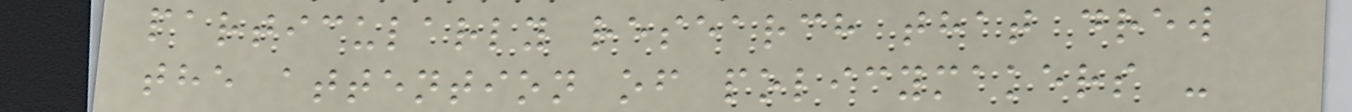particularly research that drew
the attention of policymakers -
